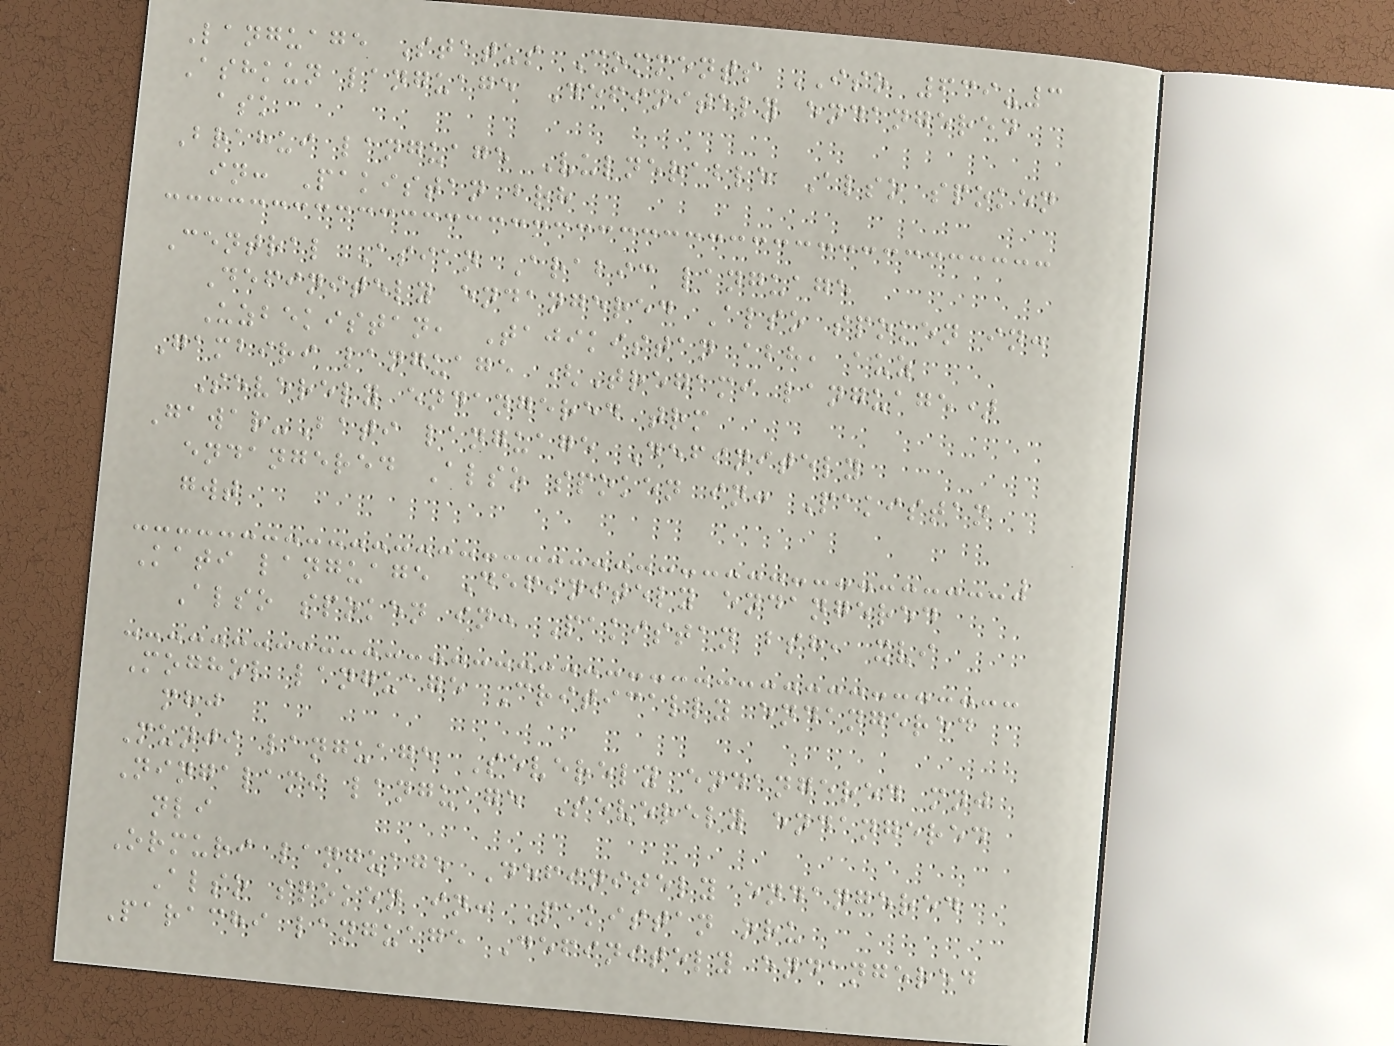Language Status Comments ISO 639-3
Ashkun language Definitely endangered
ask
Brahui language Vulnerable Also spoken
in: Pakistan brh
Central Asian Arabic language
Definitely endangered Also spoken in:
Uzbekistan, Tajikistan abh, auz
Gambiri language (Tregami language)
Severely endangered trm
Gawar-Bati language Definitely
endangered Also spoken in: Pakistan
gwt
Kati language Definitely endangered
Also spoken in: Pakistan bsh, xvi
Moghol language Critically endangered
mhj
Munji language Severely endangered mnj
Ningalami language Severely endangered
nli
Ormuri language Definitely endangered
Also spoken in: Pakistan oru
Parachi language Definitely endangered
